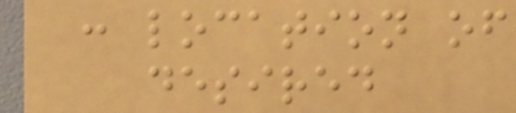: location of
desired
